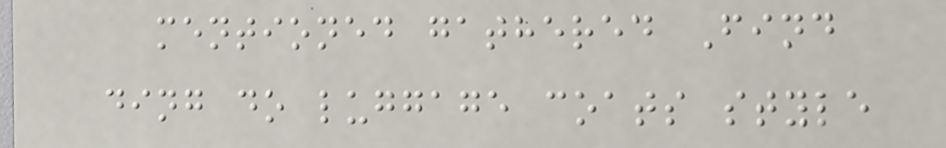mentioned gathered Find
ding do luggage coats style
